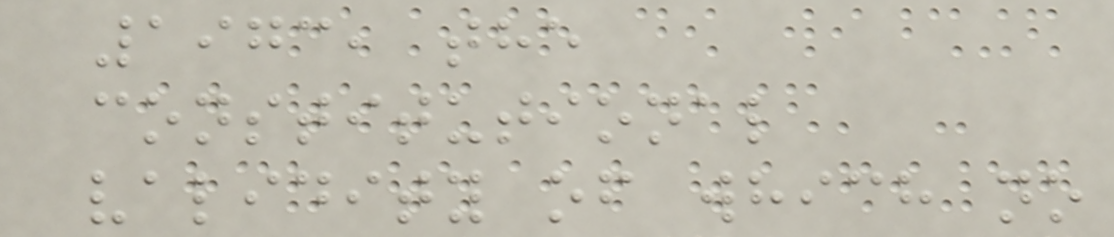1973, the
constitutional
validity of which no
